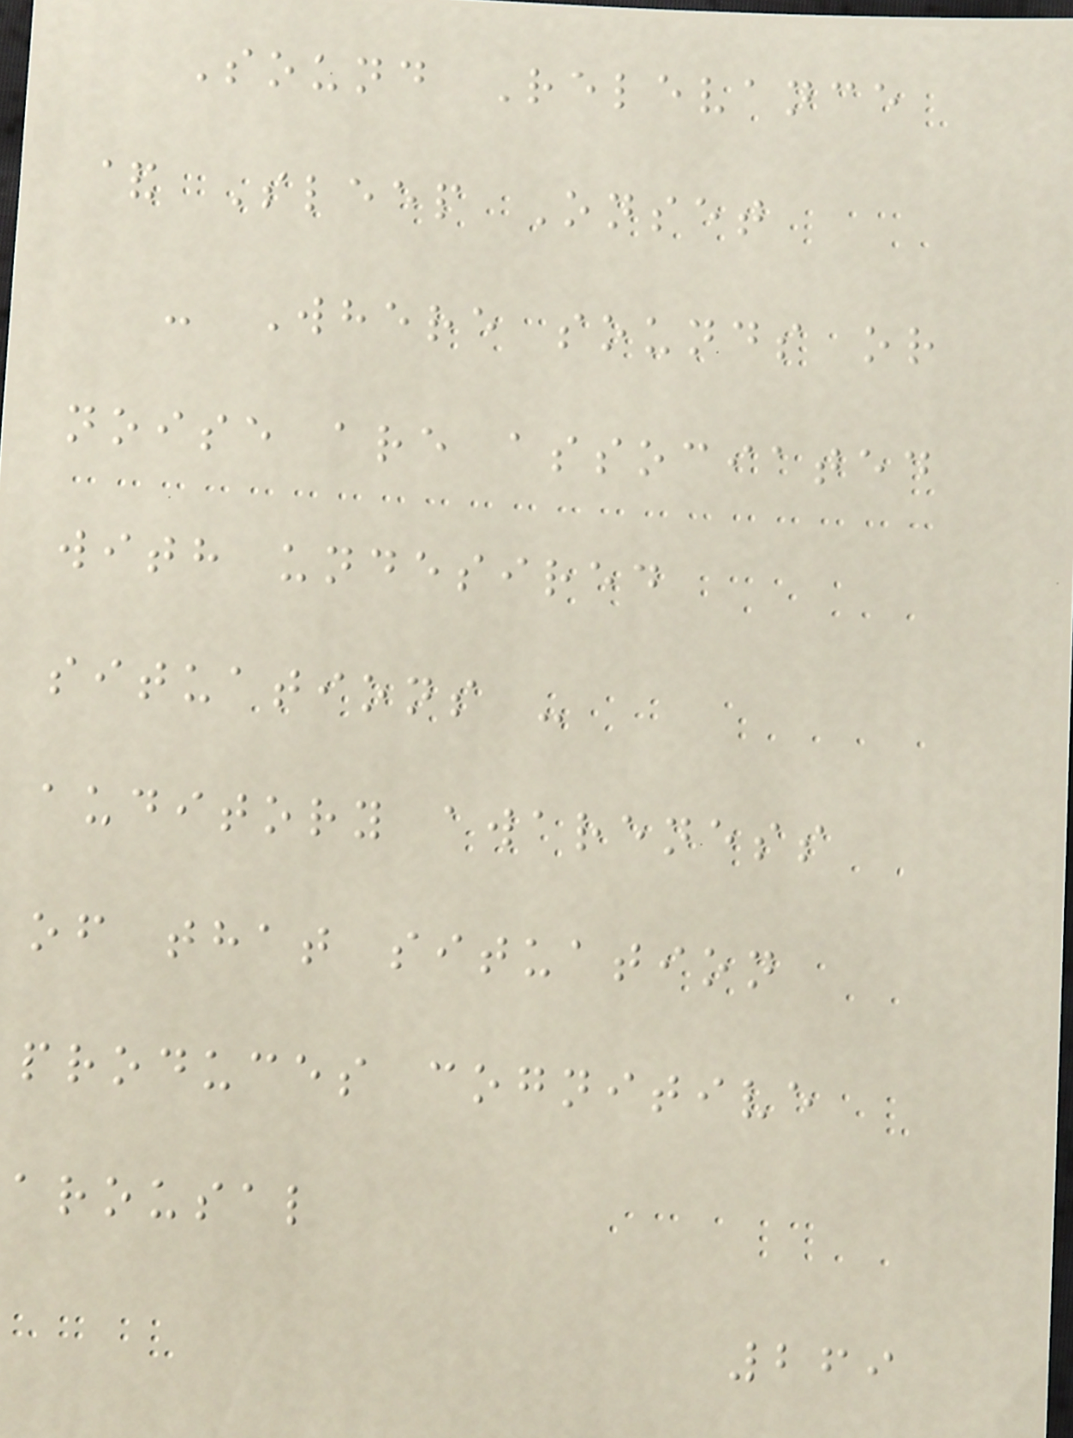Sound Relevance
& Sleep Onset
- Where sounds or
noise are associated
with undesired
situations -
auditory awareness
of that situation
produces cognitive
arousal
269
